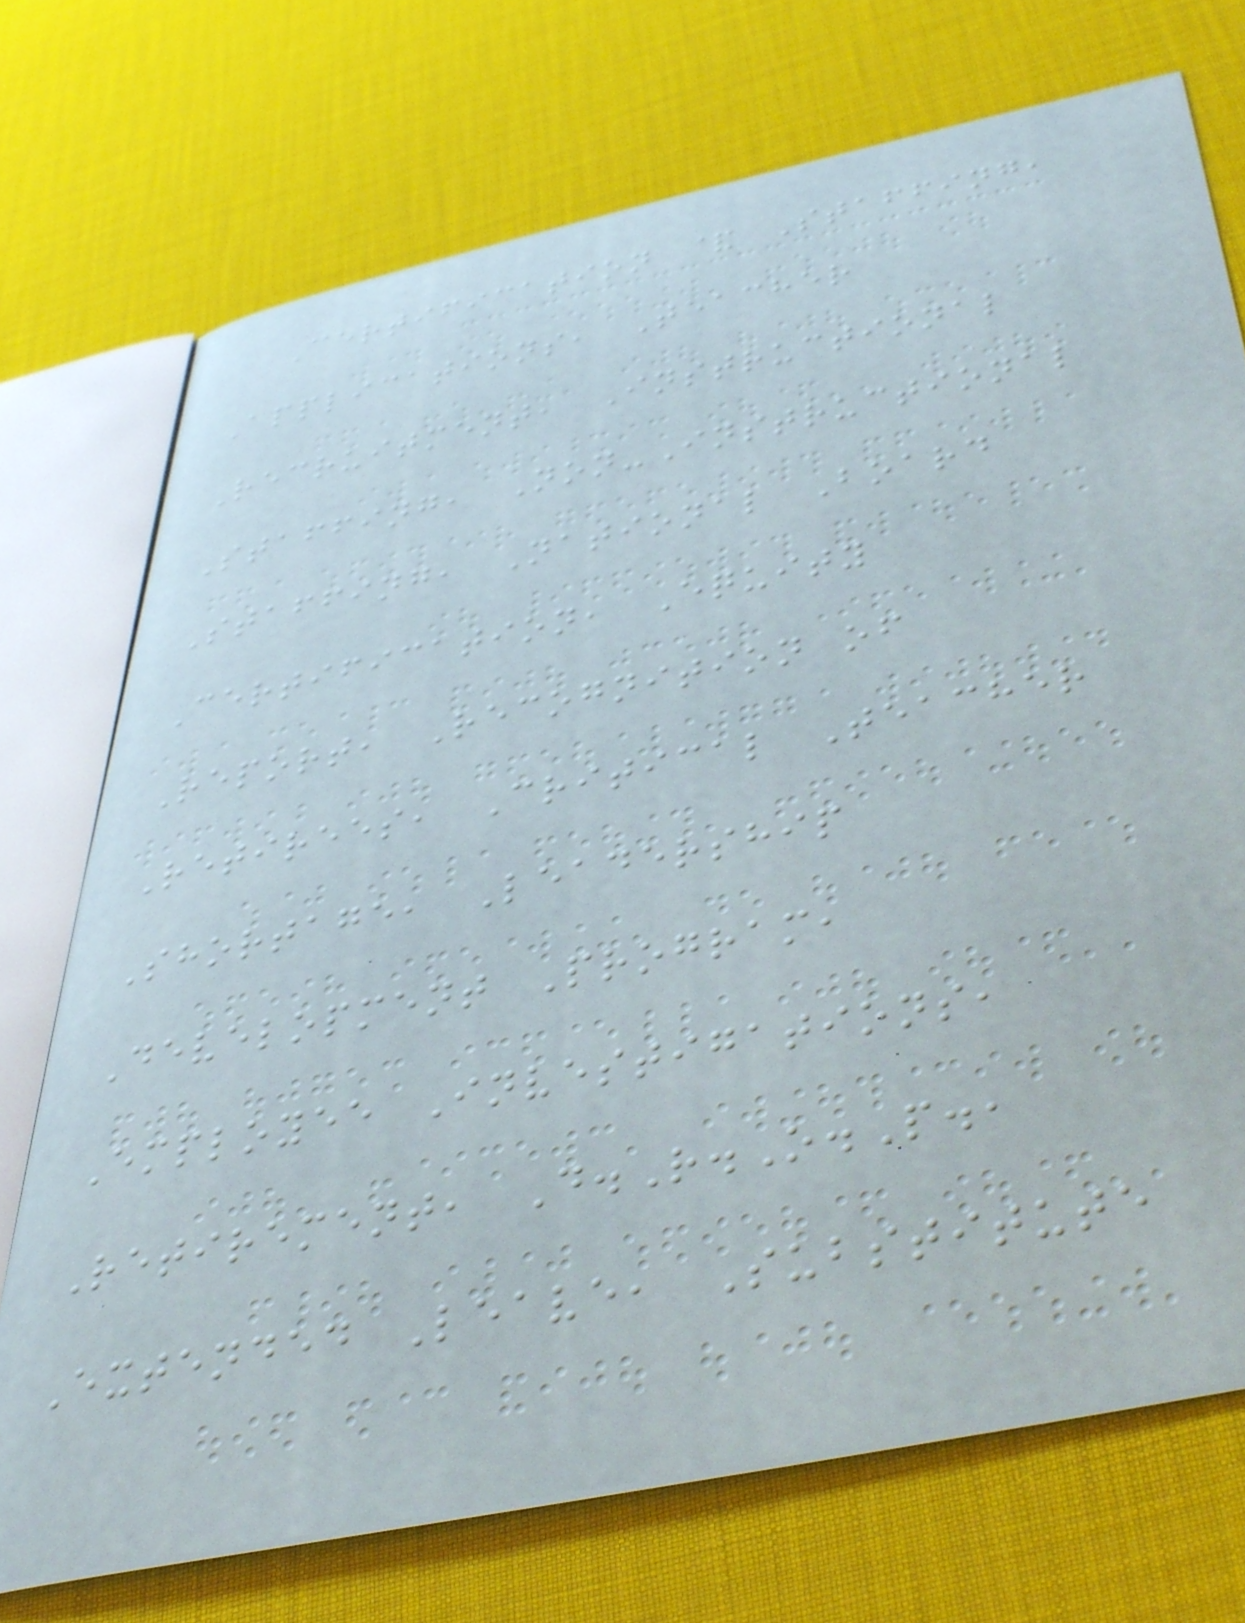Certification & Staffing,
Applications, Teacher
Recruitment, Instructional
Staffing, Non-Instructional
Staffing, National Board
Certification, Equity
Report, Recognition of
Retirees, Critical Teacher
Shortage, Leadership
Development Program,
Employee Investigations,
Retirement, D.R.O.P.,
Extended Leave, Substitute
